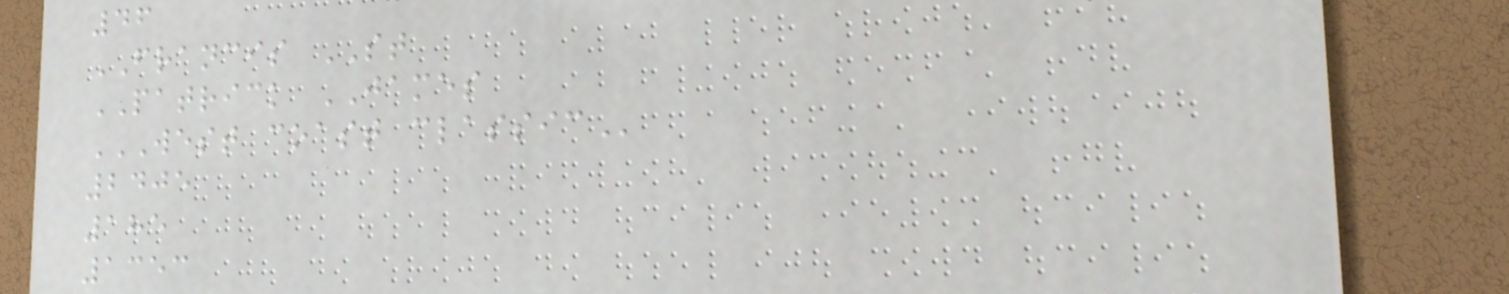46
FRANCIS ST
PATRICK JAMES
WEST COAST CLASSIC
2405
185
1353
